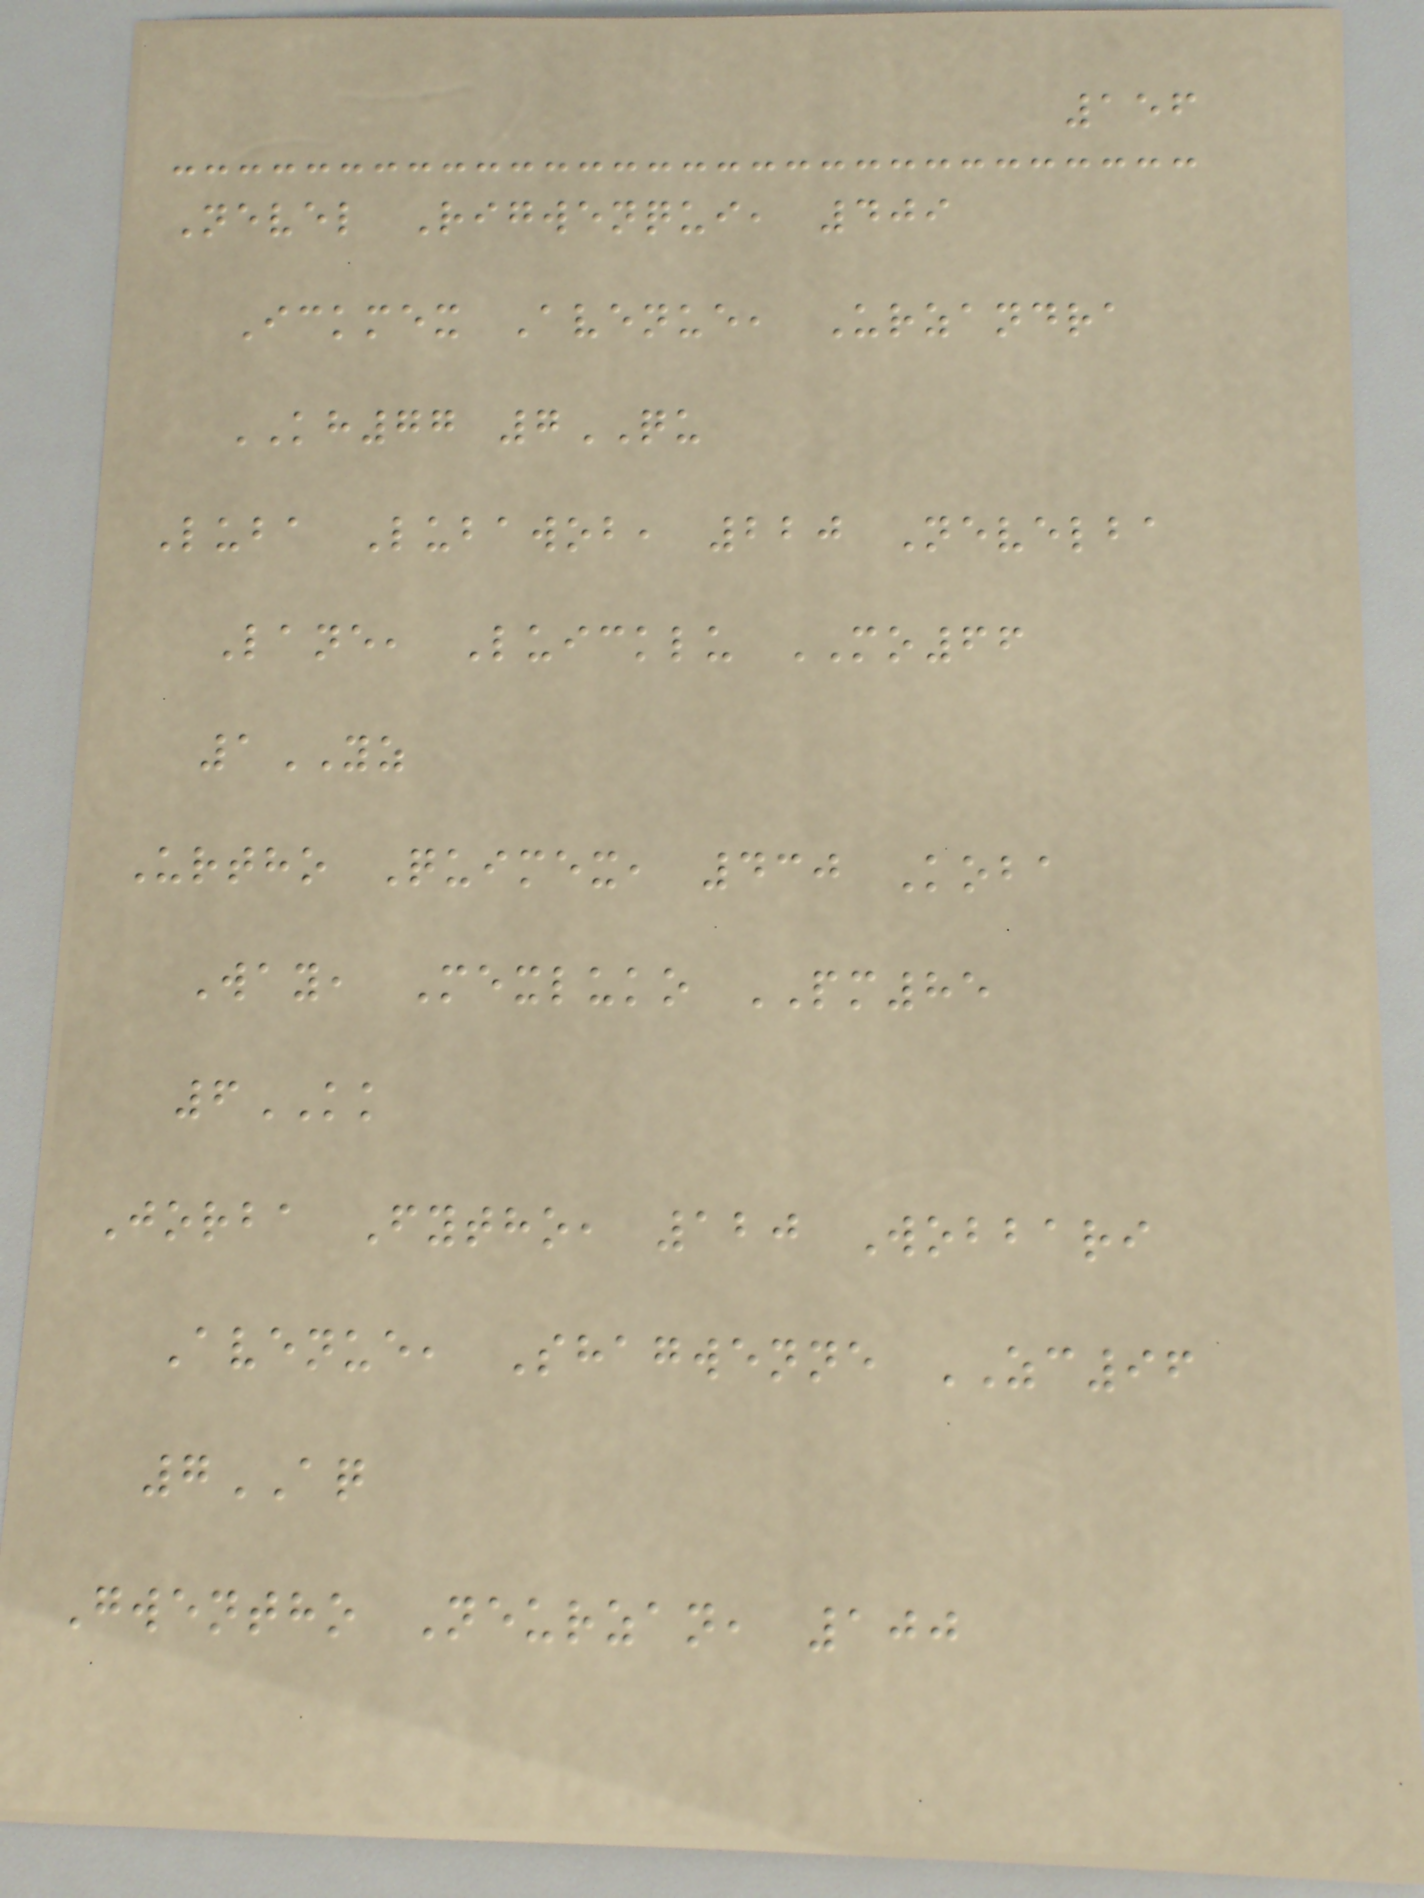156
Nevel Rigwenqui, 409
Ickmex Avenue, Urzandra
KH77 7QU
Luba Lubawob, 220 Nevelba
Lane, Luicklu MO66
1YZ
Urtho Quimex, 430 Koba
Way, Mexluko PM85
6KK
Jorba Fytho, 120 Wobbari
Avenue, Shagwenne ZC96
7AQ
Gwentho Neurzan, 100
